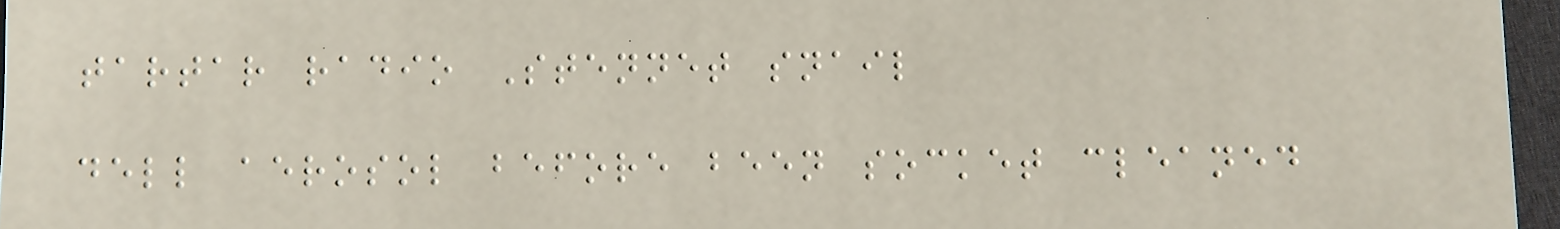tartar radio Stennet snail
dell aerosol before been socket cleaned
